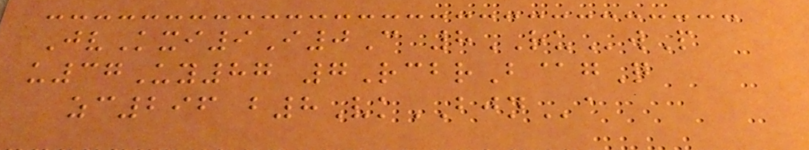JvKxi9I0C 8RUwP
u37Uy87 7RcbrB@gQ
zc296 b8VkBJNa
